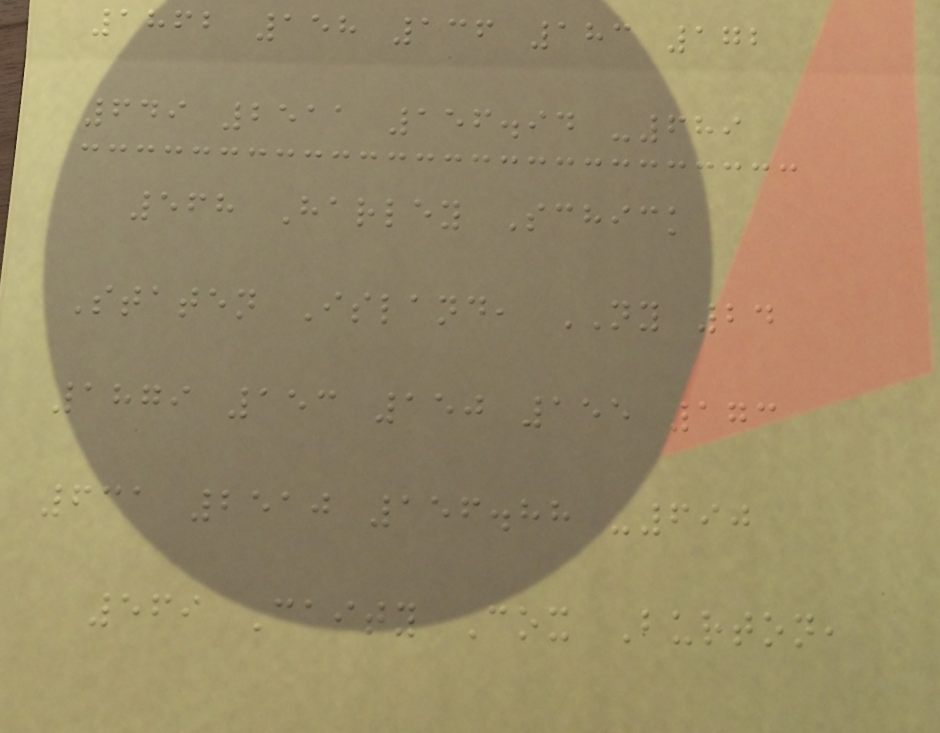1862 158 136 183 172
649 2511 156.94 -689
568 Harley Schick
Staten Island, NY 24
1879 153 150 155 173
631 2510 156.88 -690
569 Caity Cox Burton,
